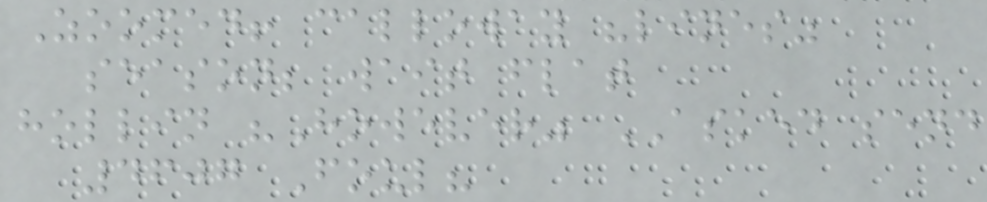Zoomed! calloway "lines"
season; wait flat
hollin "However" ASKED send
4607 Foul?
